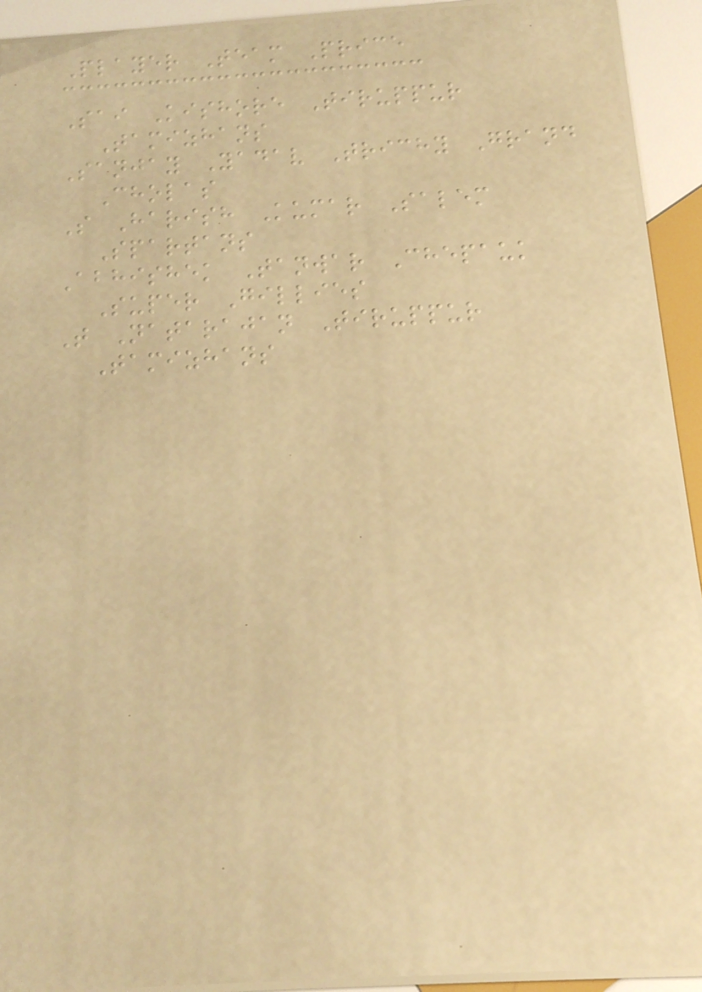Player Team Price
Sai Kishore Tiruppur
Tamizhans
Sanjay Yadav Trichy Grand
Cholas
S Harish Kumar Salem
Spartans
Abhishek Tanwar Chepauk
Super Gillies
T Natarajan Tiruppur
Tamizhans
